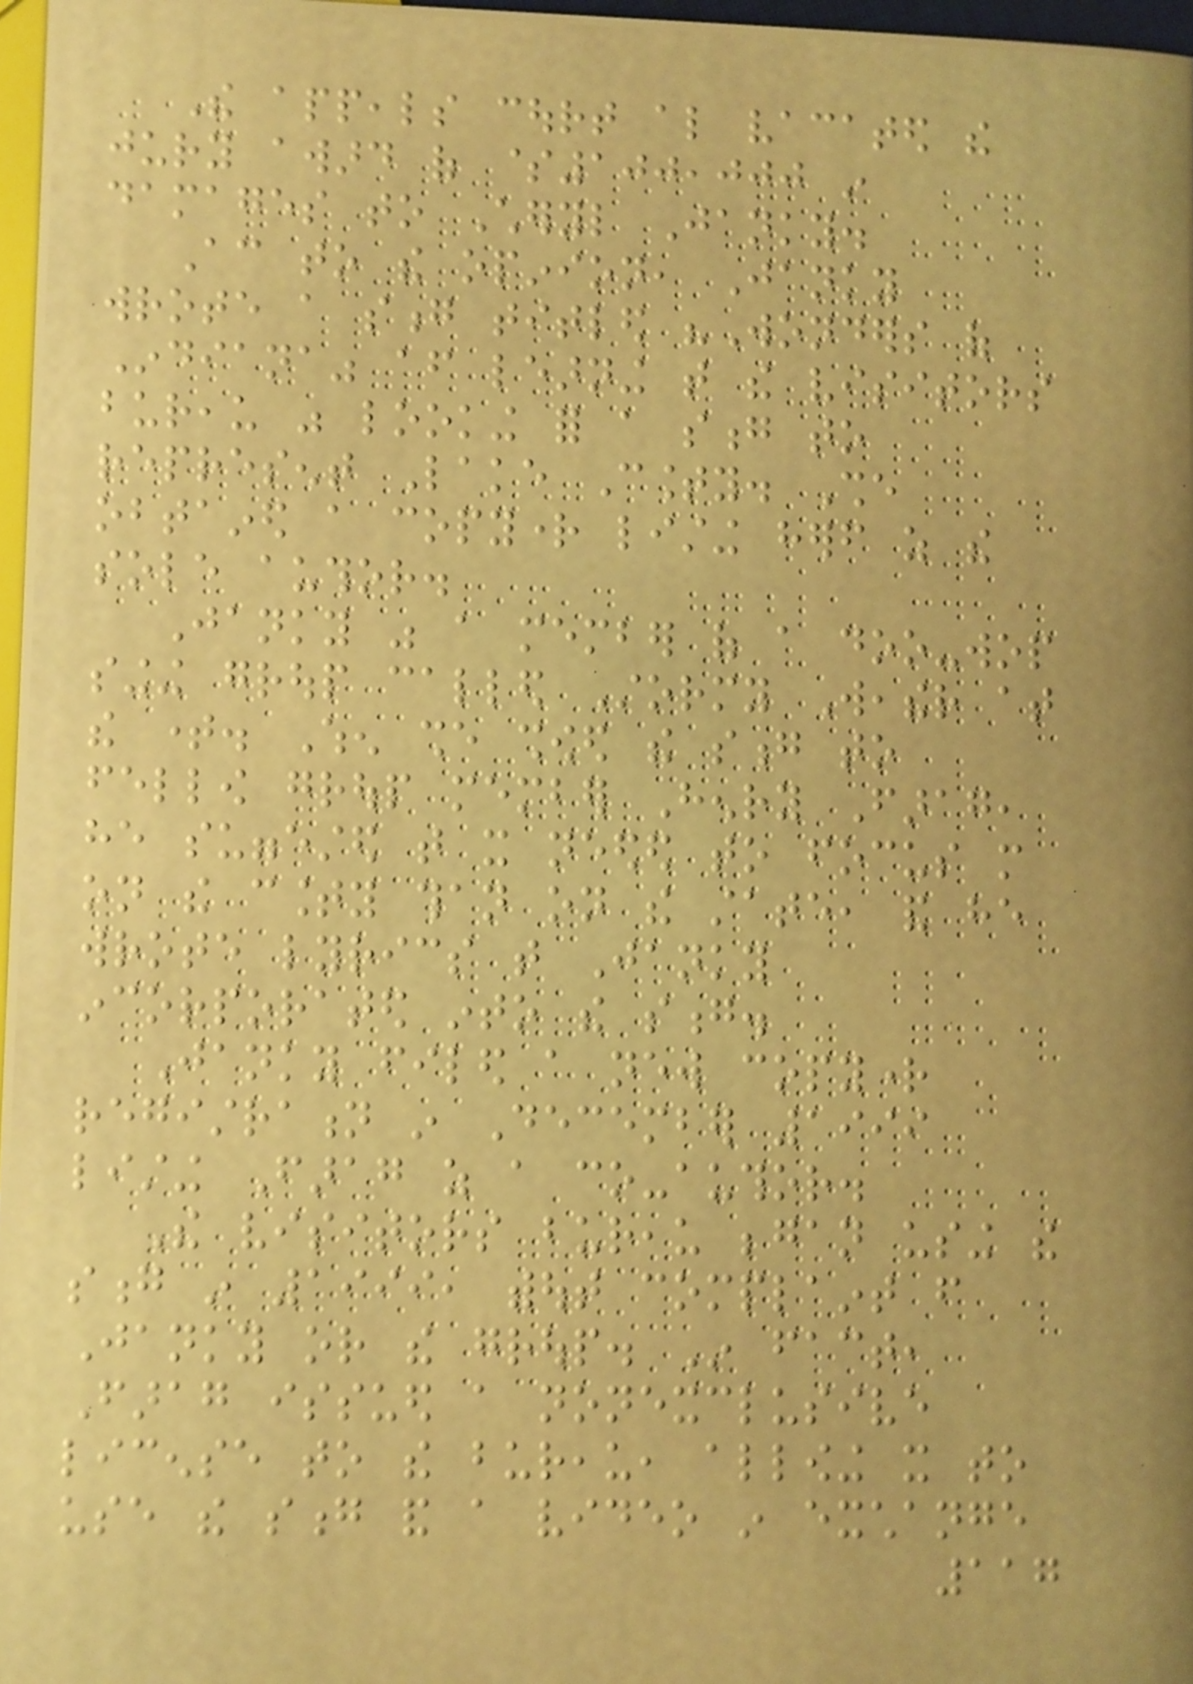The appeals court also vacated the
jury award of $100,000 in
damages to Cheryl Janky.
According to the opinion, Janky
wrote a song titled "Wonders of
Indiana" after learning that the visitors
bureau was looking for a song to
represent Lake County. She
obtained a copyright listing herself as the
sole author.
Janky was a member of a doo-wop
singing group called Stormy Weather at
the time. When she showed the song to
fellow group member Henry Farag,
he suggested that it needed to focus more
on the county than on the state, and he
wrote lyrics that Janky
incorporated into the song.
Janky filed a new copyright
registration in December 1999
listing Farag as a co-author.
The visitors bureau began using the
song in 1999, without complaint from
Janky or the group. In fact,
Farag issued a nonexclusive
license to the bureau, allowing it to
use the song and a video in exchange
117
